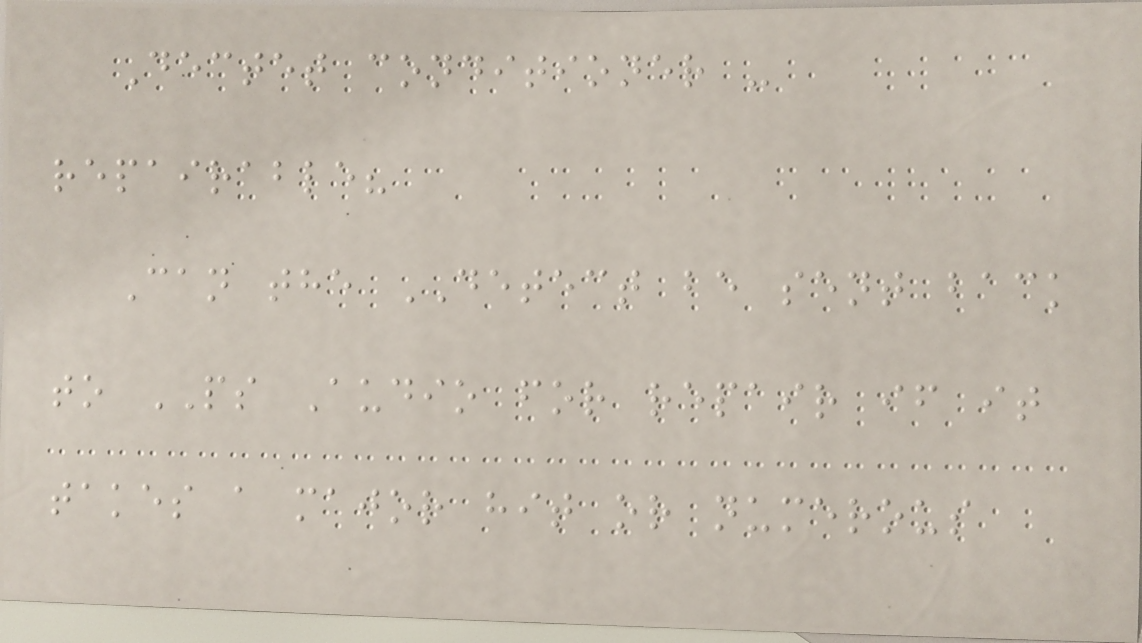Dectet conditioner -
repairable?
Can the DETECT be sent back
to PS Audio for repair if it
takes a major hit or numerous
